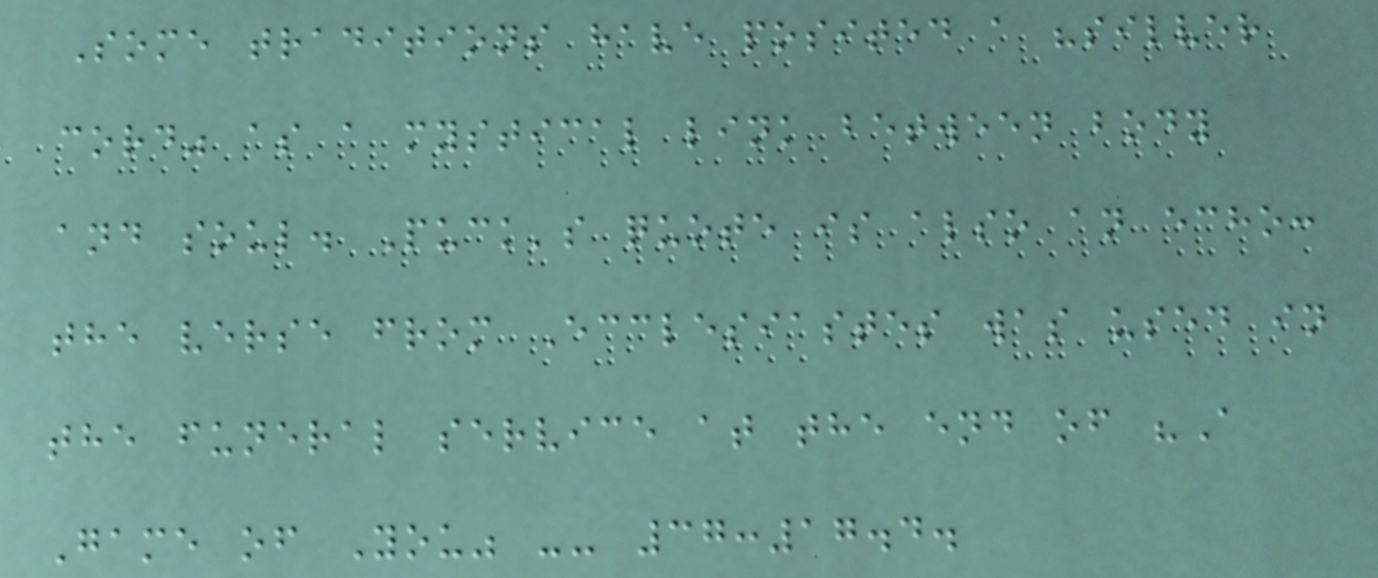Some traditions have posited a "silver
cord" as a mystical link between body
and soul. Puck's quote is also an echo:
the verse from Ecclesiastes was used in
the funeral service at the end of "A
Game of You" -- 37:17.4.
